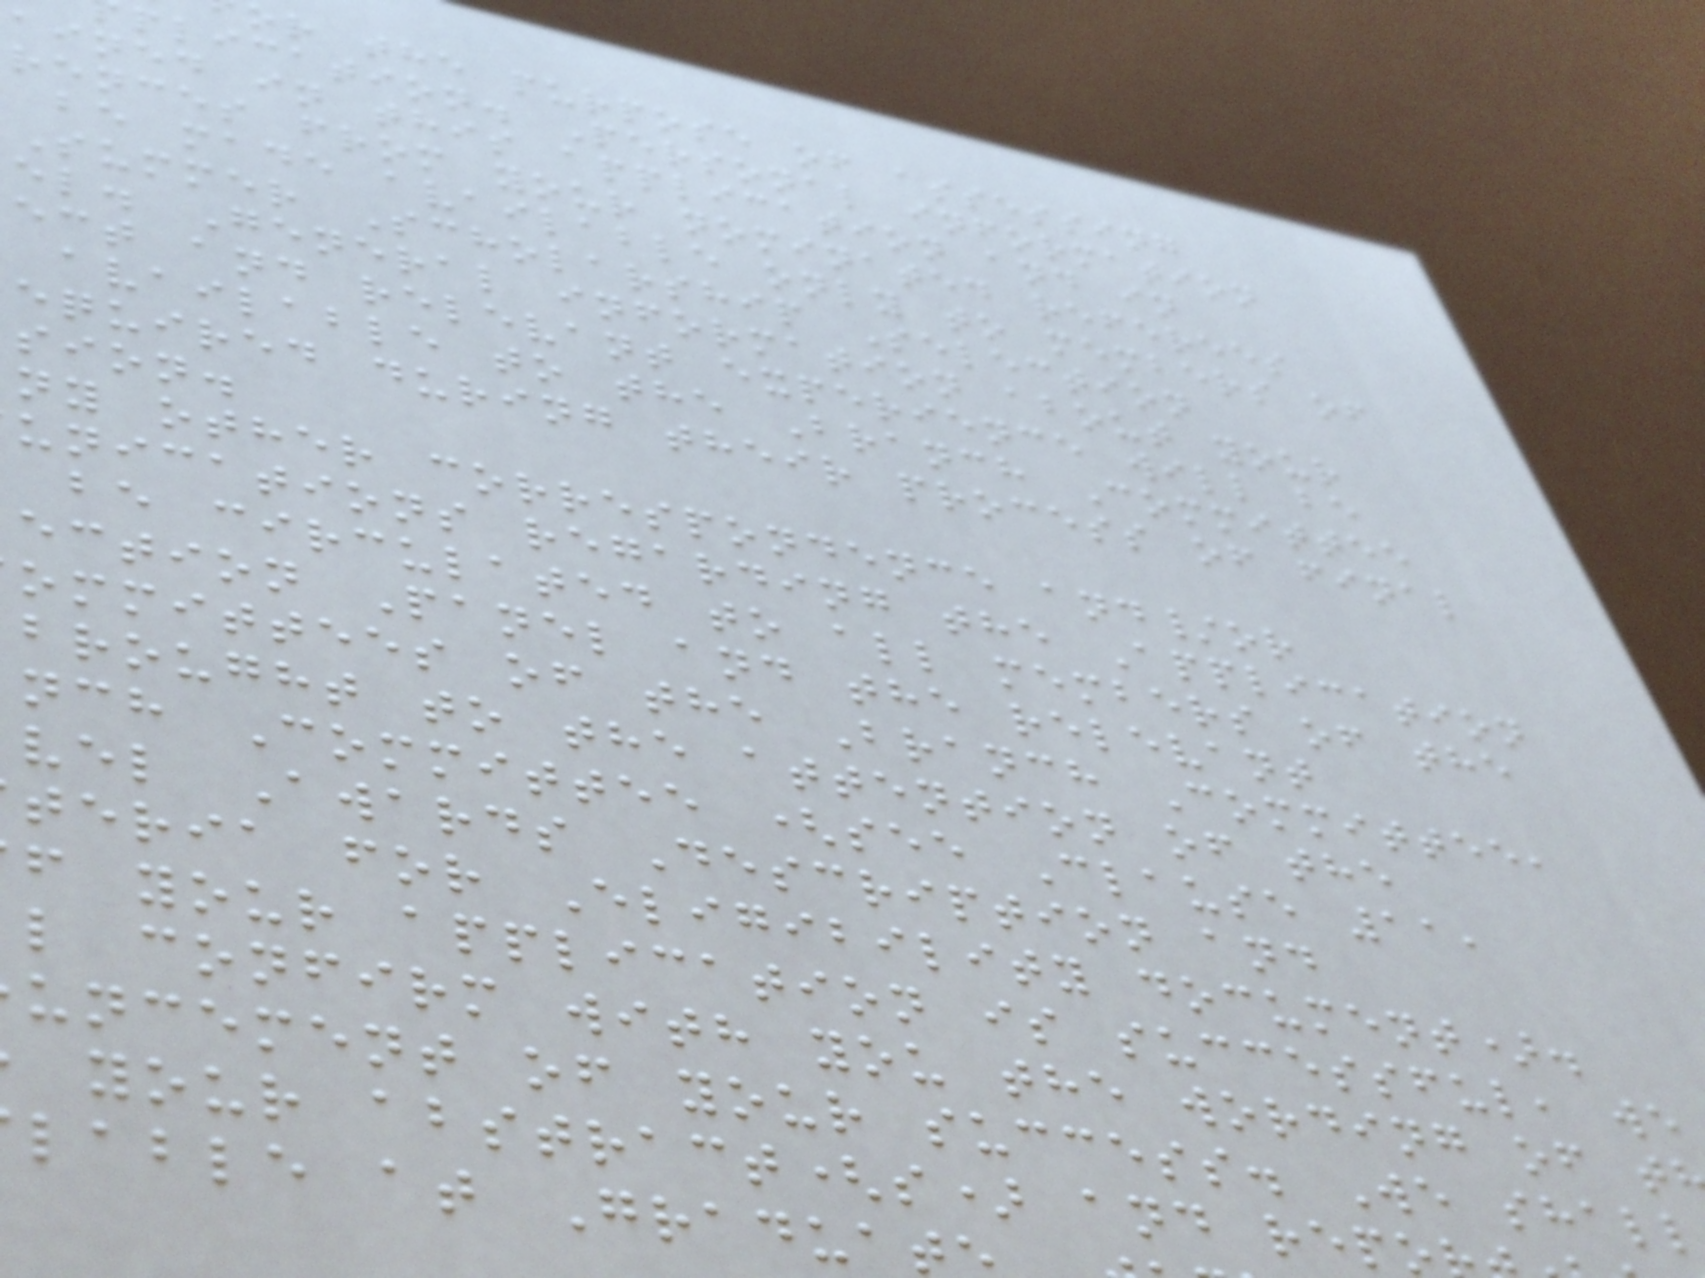or the purpose of assessing
plication. Personal information
ained in this application and in
rences from your nominated referees
be made available only to members of
Summer Scholarship Selection
el. General information about your
ect and relevant experience will be
available to the Branch Committee
equired during their process of final
sion.
ny other correspondence and/or
unications regarding the Application
be circulated to all members of the
ection Panel and the relevant
ommittees of the Branch Committee,
brought to the attention of the
nch Committee (see Clause 11,
vel Awards Description and
teria for Eligibility document).
f your application is successful, we
l confirm with you the wording of t
uncement of your success. We shall
your abstract(s) and repo
lable at Graduat
